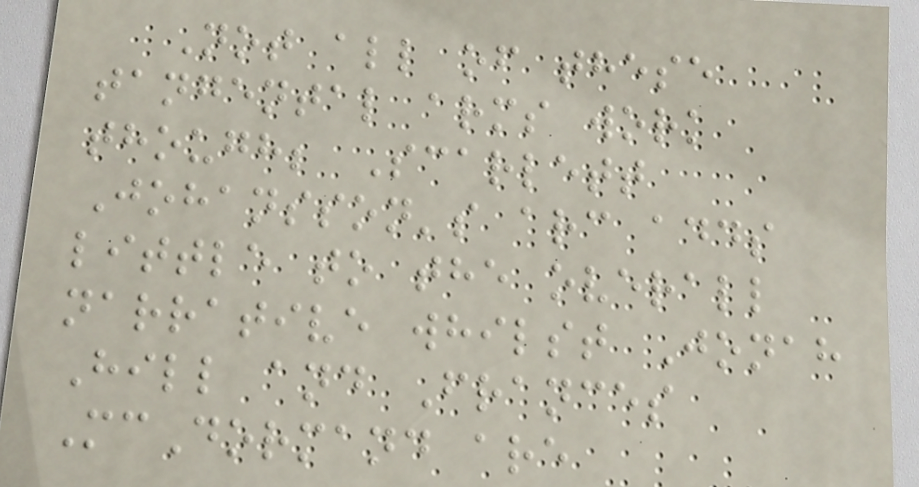Not all of these
tangental arms work
though; Scarlett
Johansson's arc adds
little to the overall
narrative whilst Jonah
Hill and Frances
McDormand are
